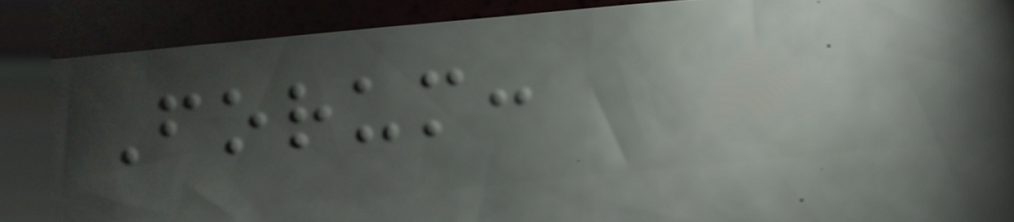Forum:
